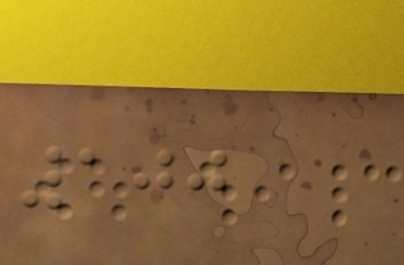100
